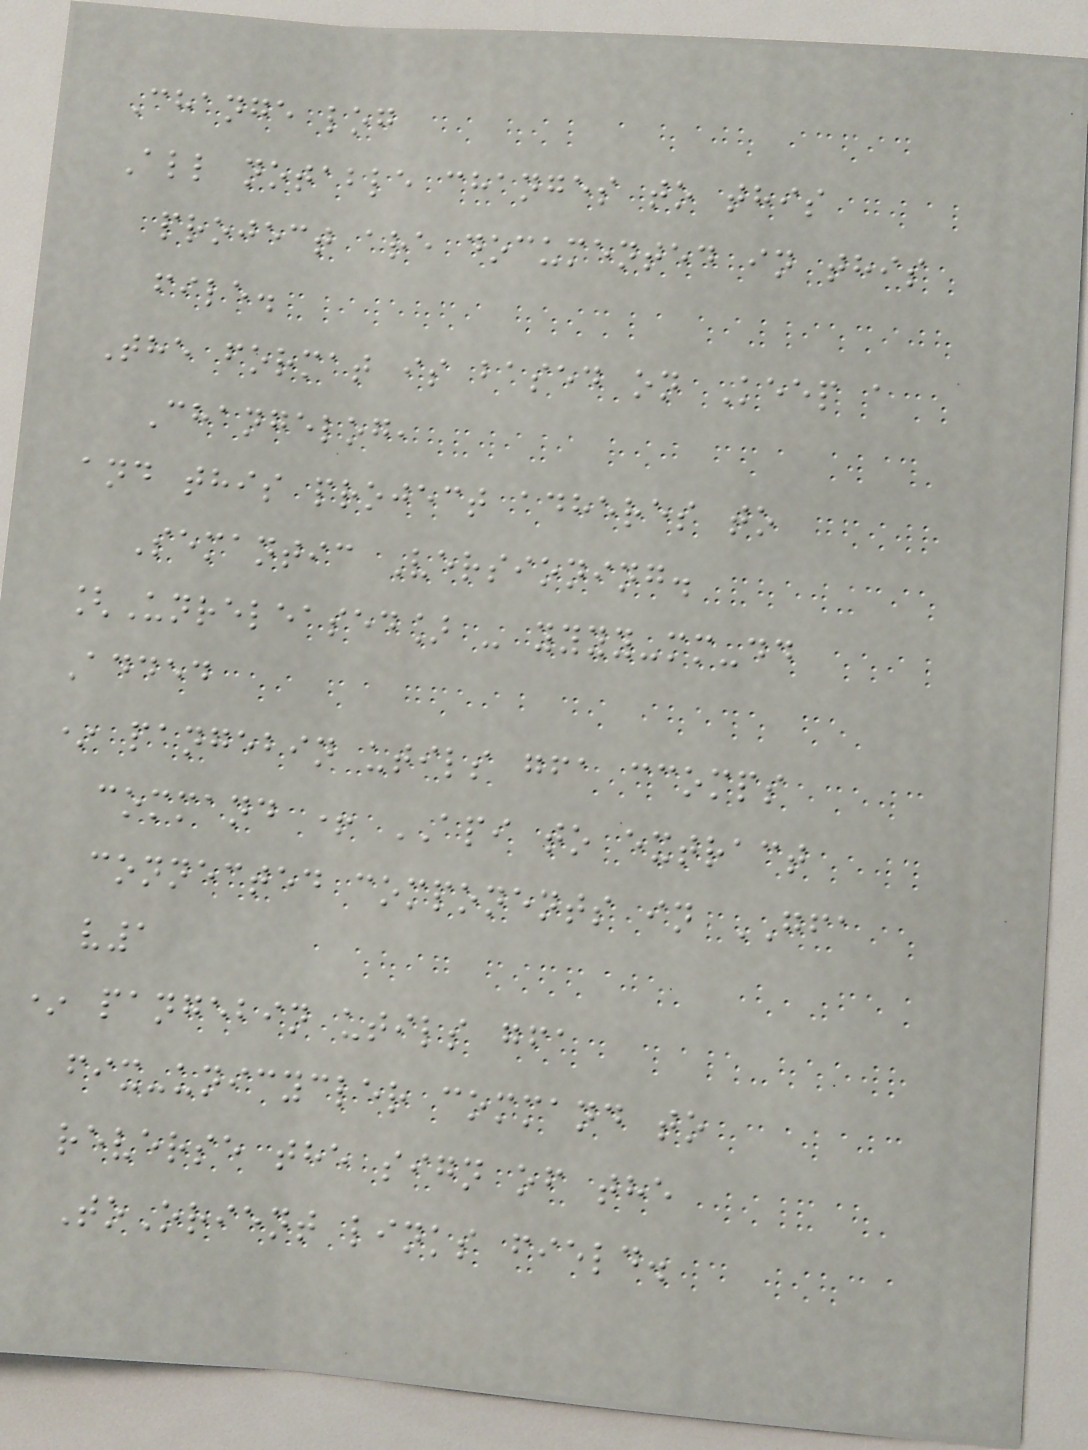Change log
All notable changes to this
project are documented in this
file.
The format is based on Keep a
Changelog,
and this project adheres to
Semantic Versioning.
[Unreleased] - yyyy-mm-dd
Added
* pangebin utils gfa ccomps
command + API to extract
connected components in GFA
v1
* pangebin utils gfa
fix-unicycler command to
reverse the sign of the
ToOrient links field.
